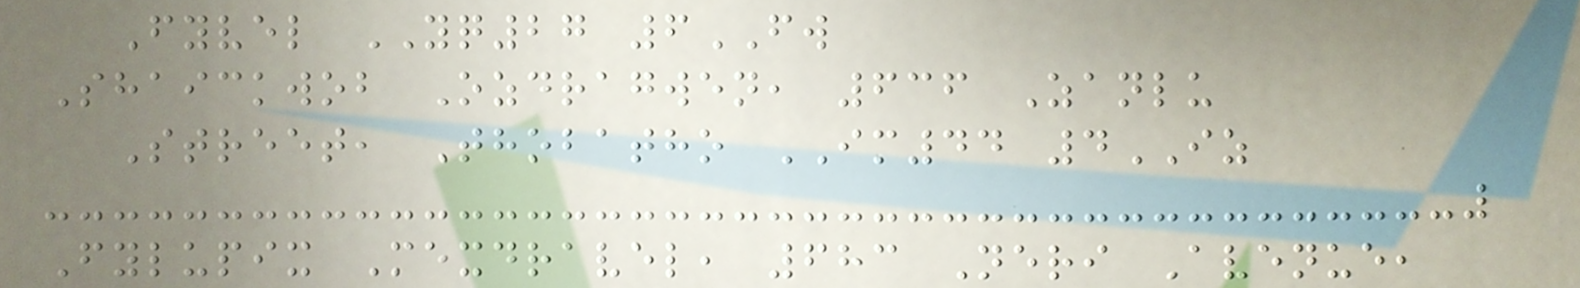Fyvel YQ27 6FW
Shaickwob Ozdragwen, 636 Zanlu
Street, Thobatho IM44 4IZ
Fylupix Mexdravel, 683 Neri Avenue,
